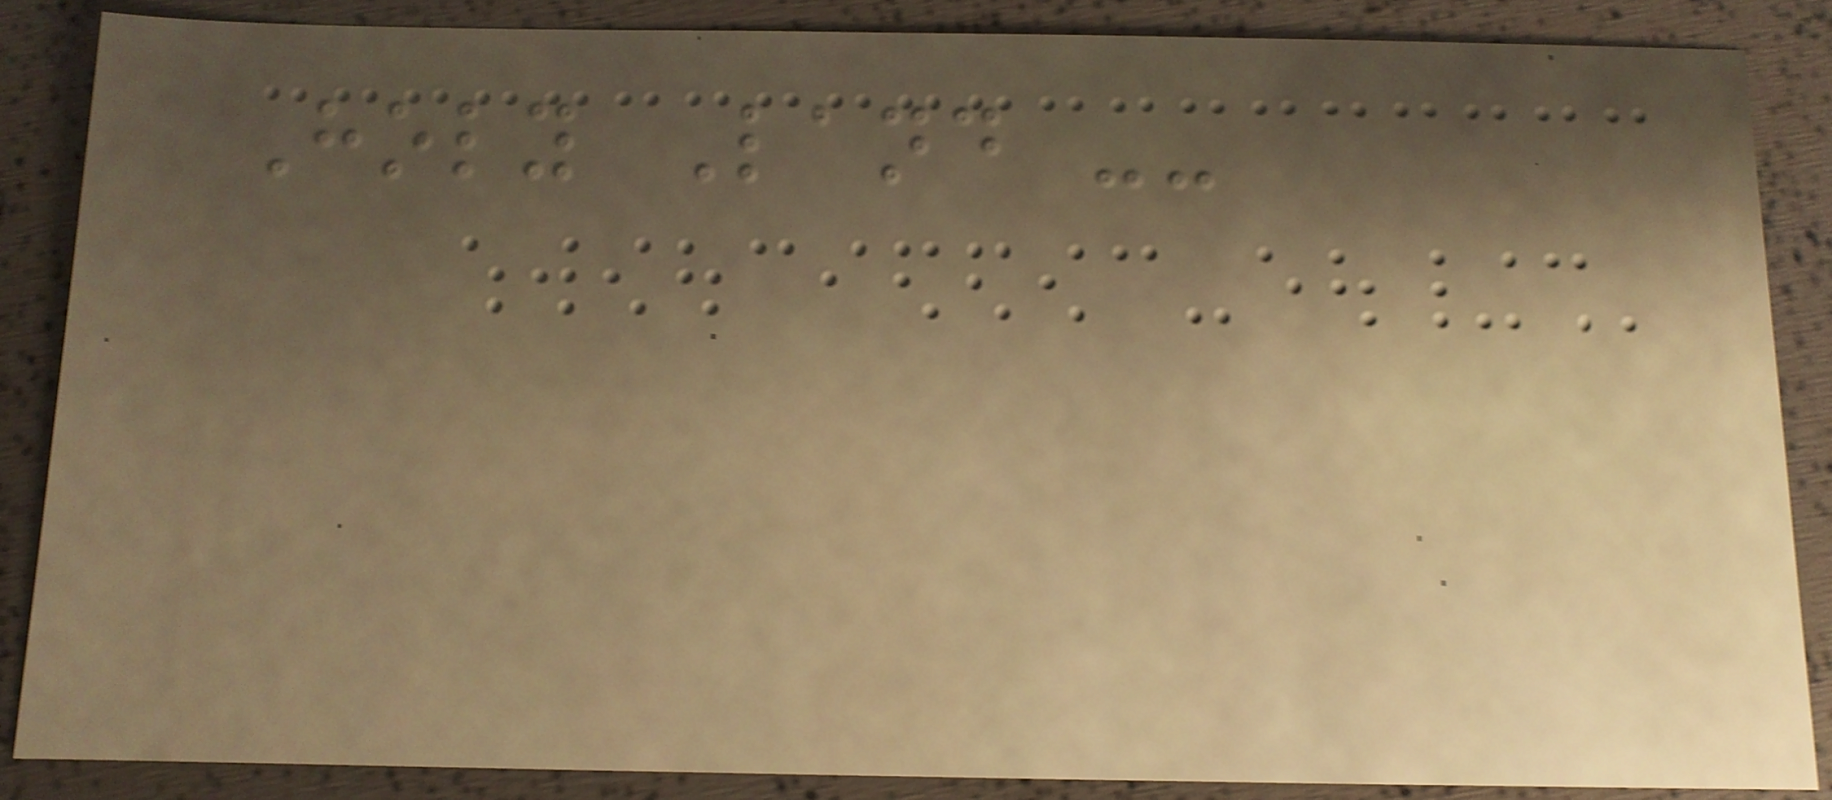Holy Land --
